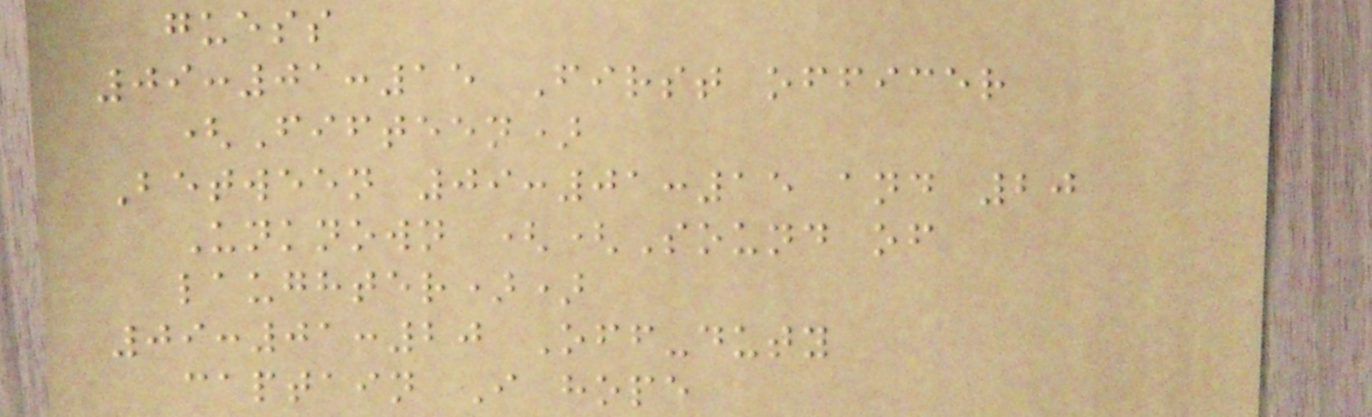guess
09:01:15 First officer
(Fifteen)
Between 09:01:15 and 20
Unknown ((Sound of
laughter))
09:01:20 Off-duty
captain I hope
